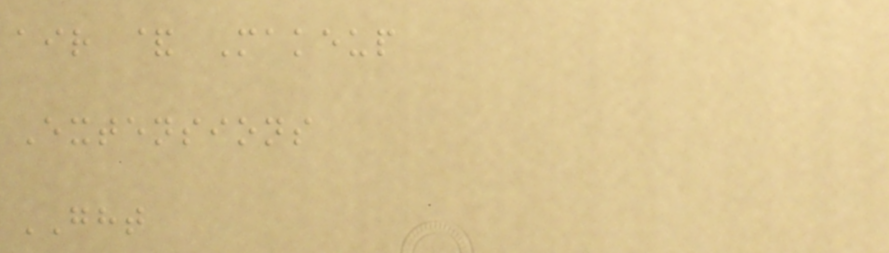air & Makeup
Extensions
GHT
